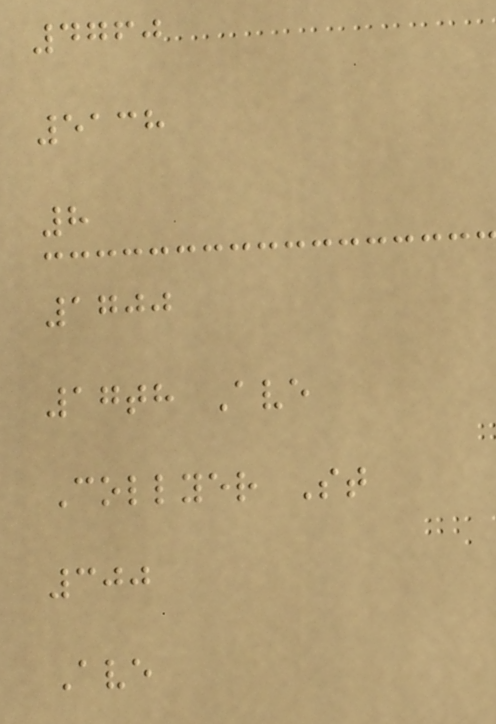4760
5138
8
1700
17th Ave
Collyer St
300
Ave
